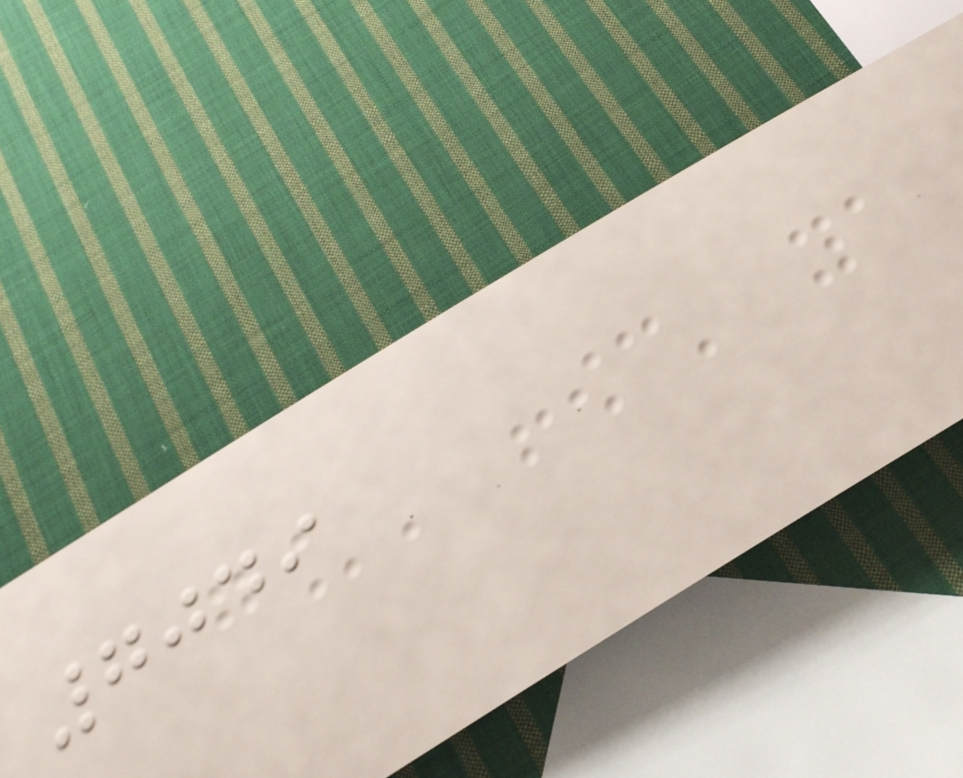7049
